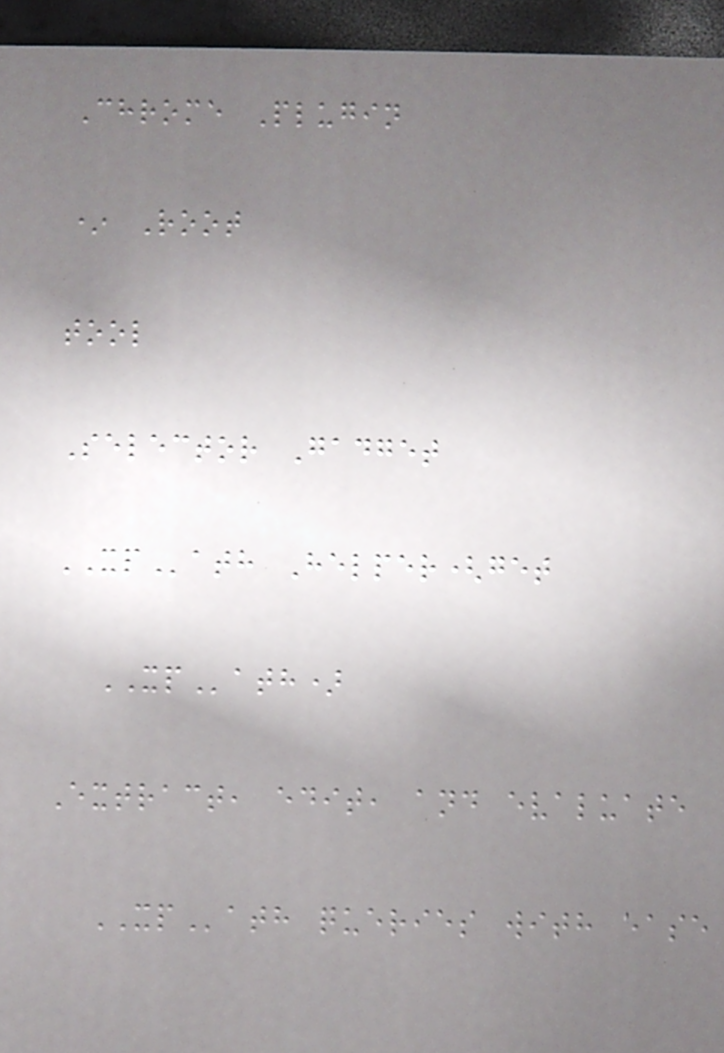Chrome Plugin
* Root
tool
Selector Gadget
XPath Helper(get
XPath)
Extract, edit, and evaluate
XPath queries with ease
